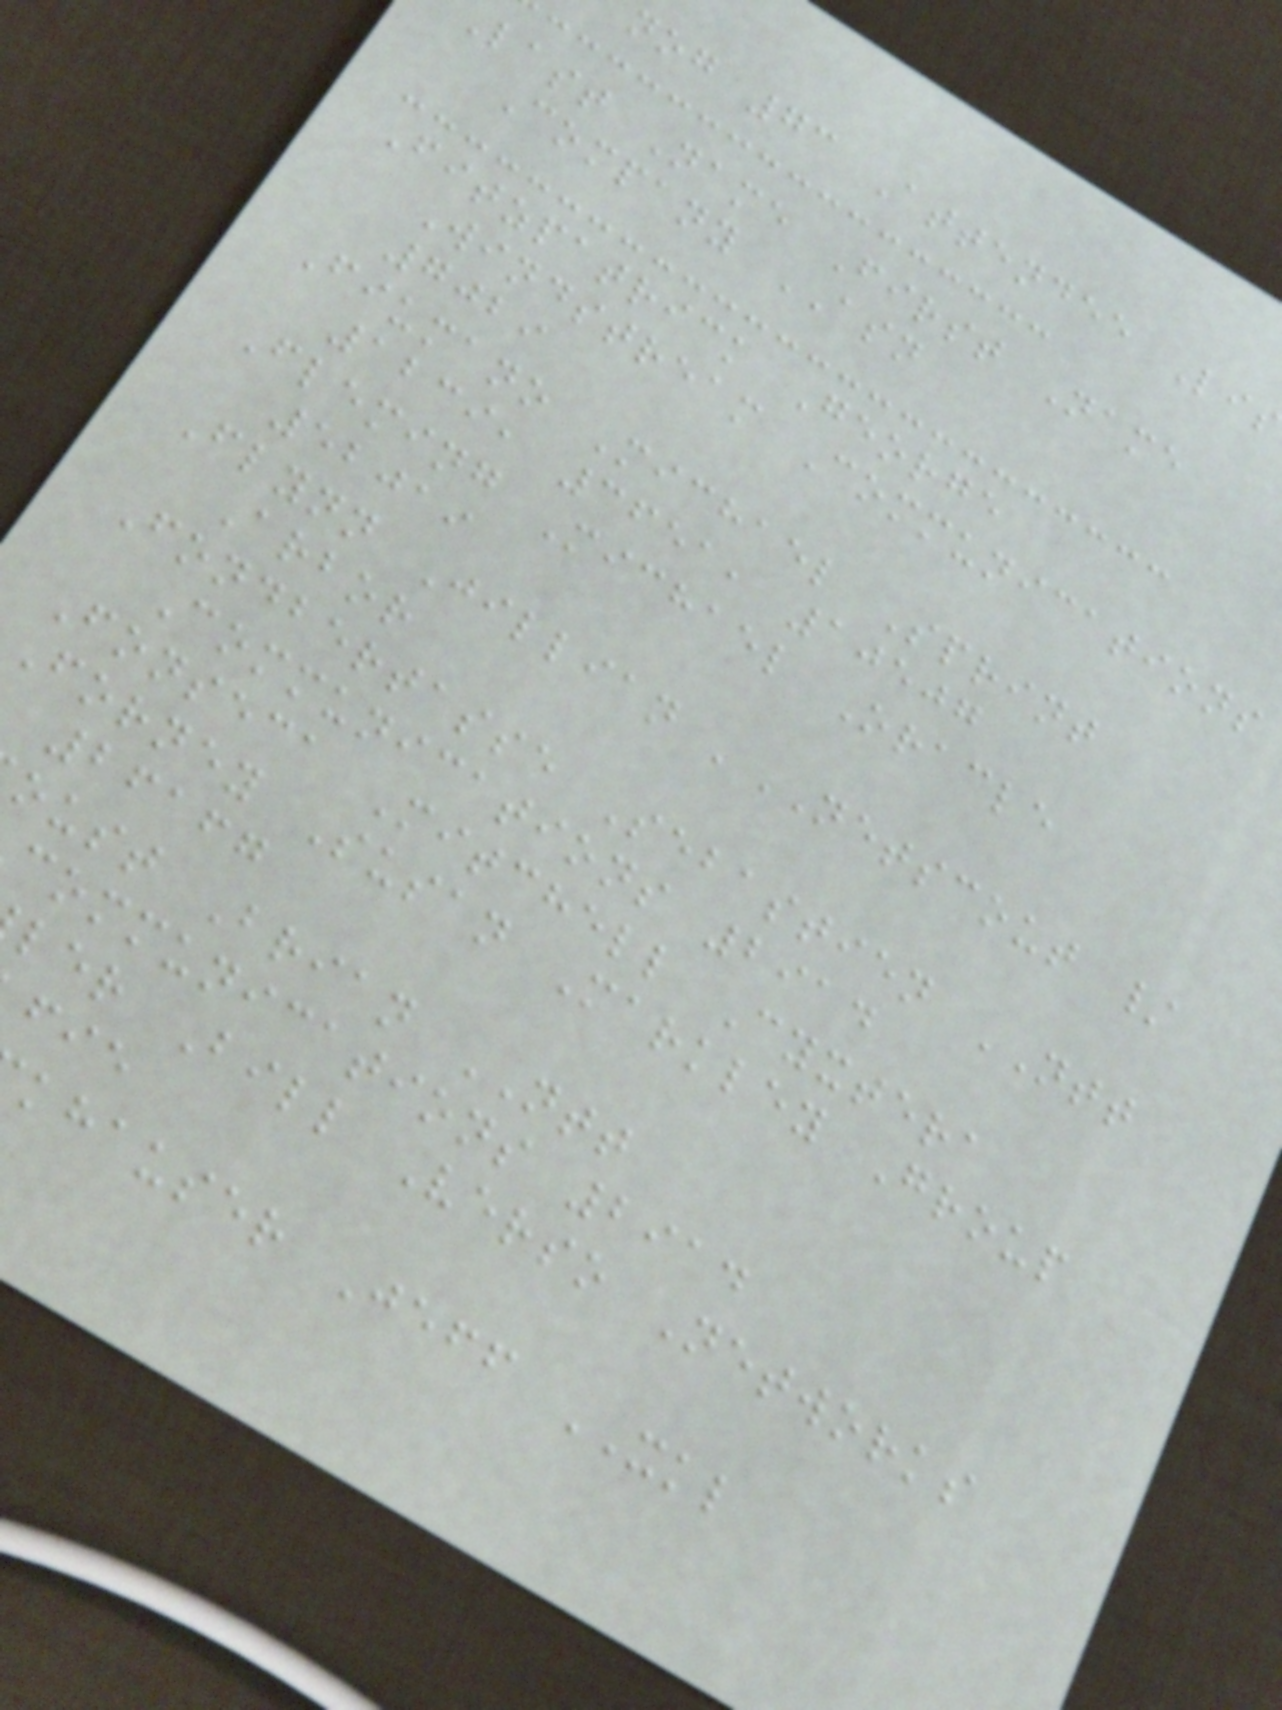nog 73 Attendee Li
last Name First Name
Company ASN
Fitzpatrick George
Windstream Communications
7029
Fiumano Michael Sprint
1239, 3651, 10507
Fleming Michael Oracle
52019
Flynn Jillian 'NETSCOUT /
Arbor
Fondbertasse Sebastien NTT
Communications 2914
Fonseca Mitchell Cyxtera
Forney Susan Markley Group
26167
oust Brian NTT
communications 2914
ler Bill Verso Networks
khauser Jeff XKL
